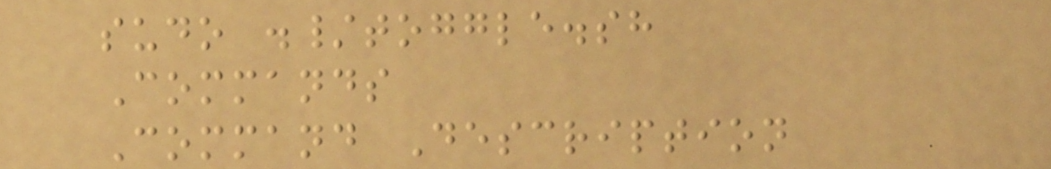sudo ./toggle.sh
Commands
Command Description
